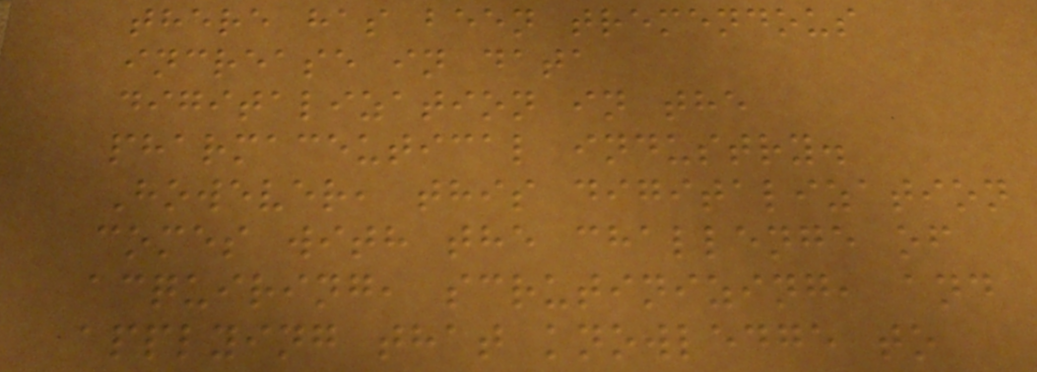there has been tremendous
increase in data
digitalization in the
pharmaceutical industry.
However, this digitalization
comes with the challenge of
acquiring, scrutinizing, and
applying that knowledge to
